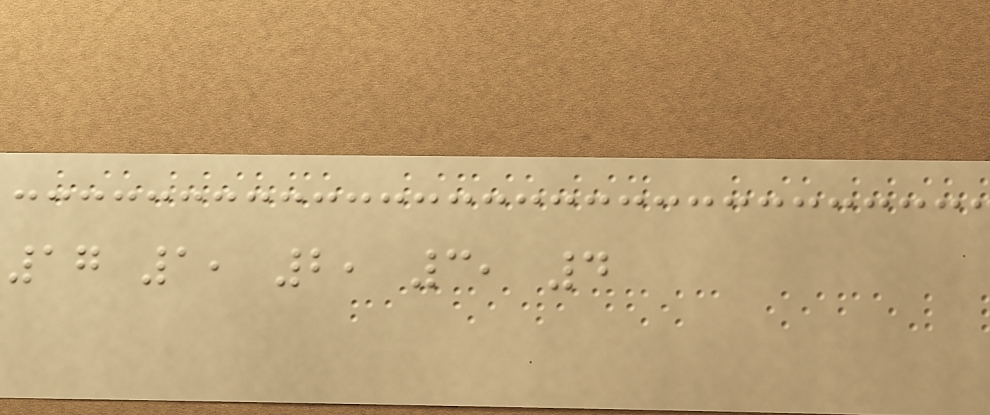17 1, 2, 3, 4
